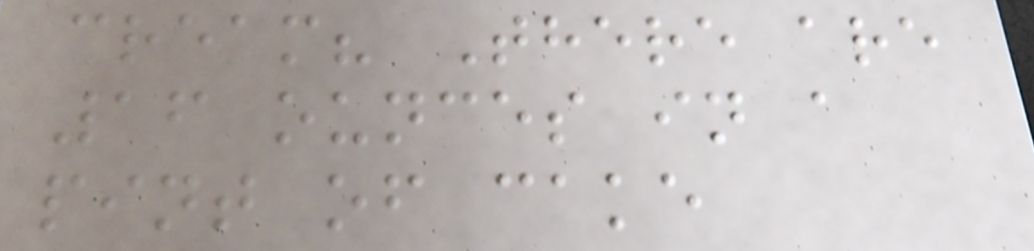cream? There are
16 ounces in a
pint of cake
